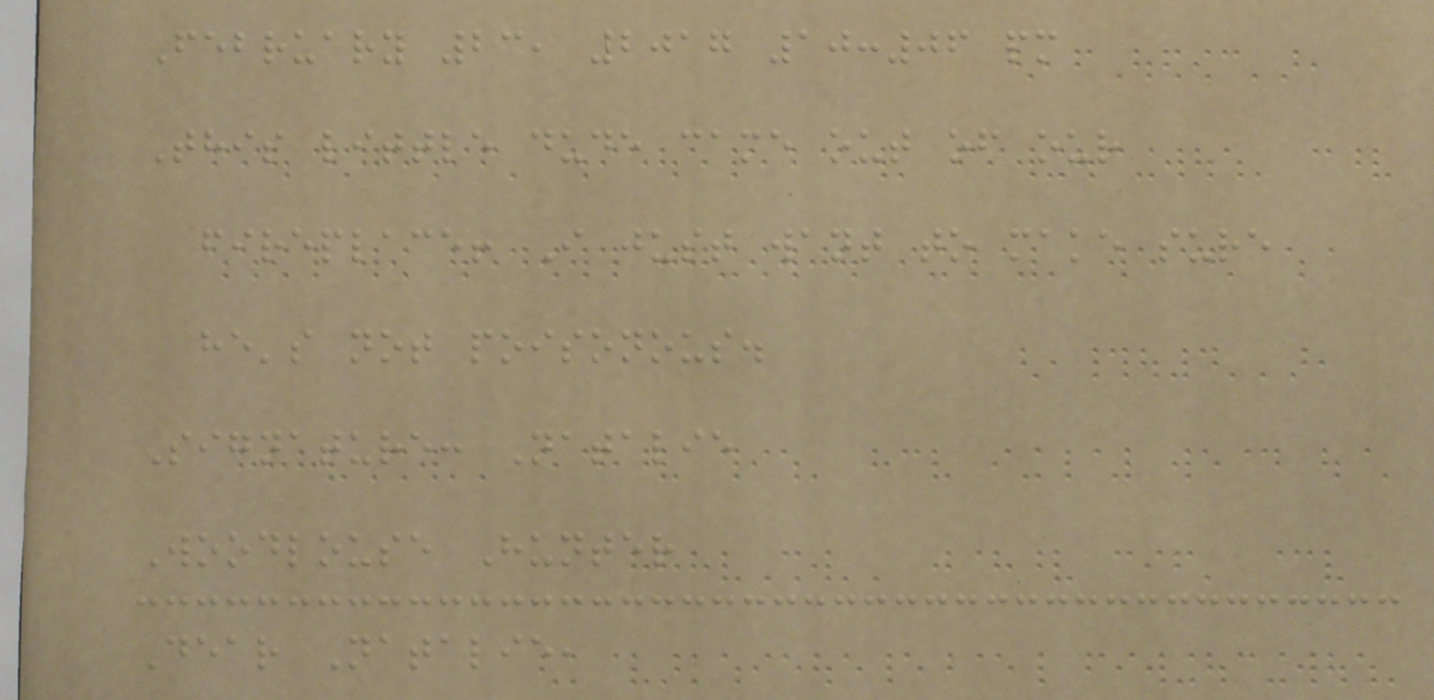February 23, 2017 10:06 pm
This little dude came out of our
fireplace! I just want to make sure
he's not poisonous.
Signature: Natalie
Woodlouse Hunter
Dear Natalie,
